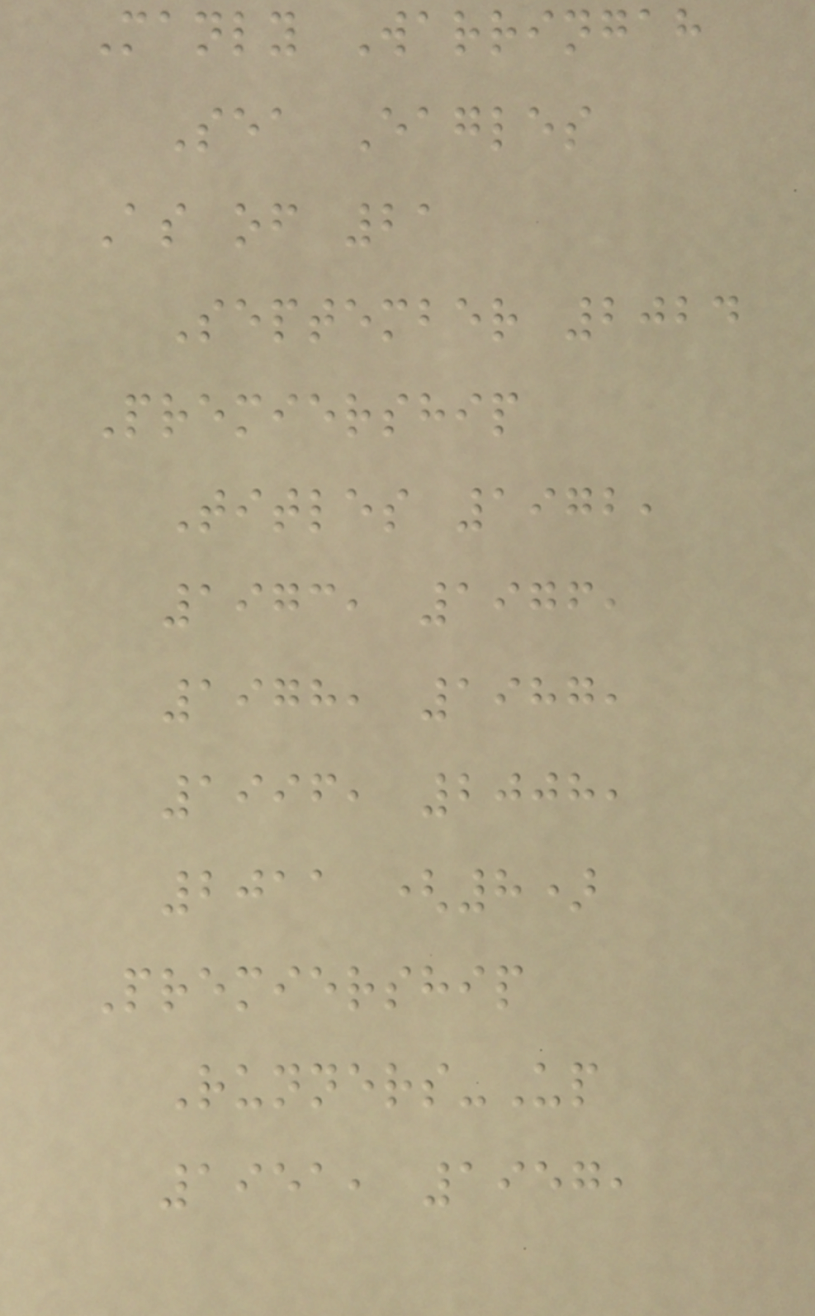Manly Warringah
Sea Eagles
As of 21
September 2024
Premiership
Titles 1972,
1973, 1976,
1978, 1987,
1996, 2008,
2011 (8)
Premiership
Runners-Up
1951, 1957,
